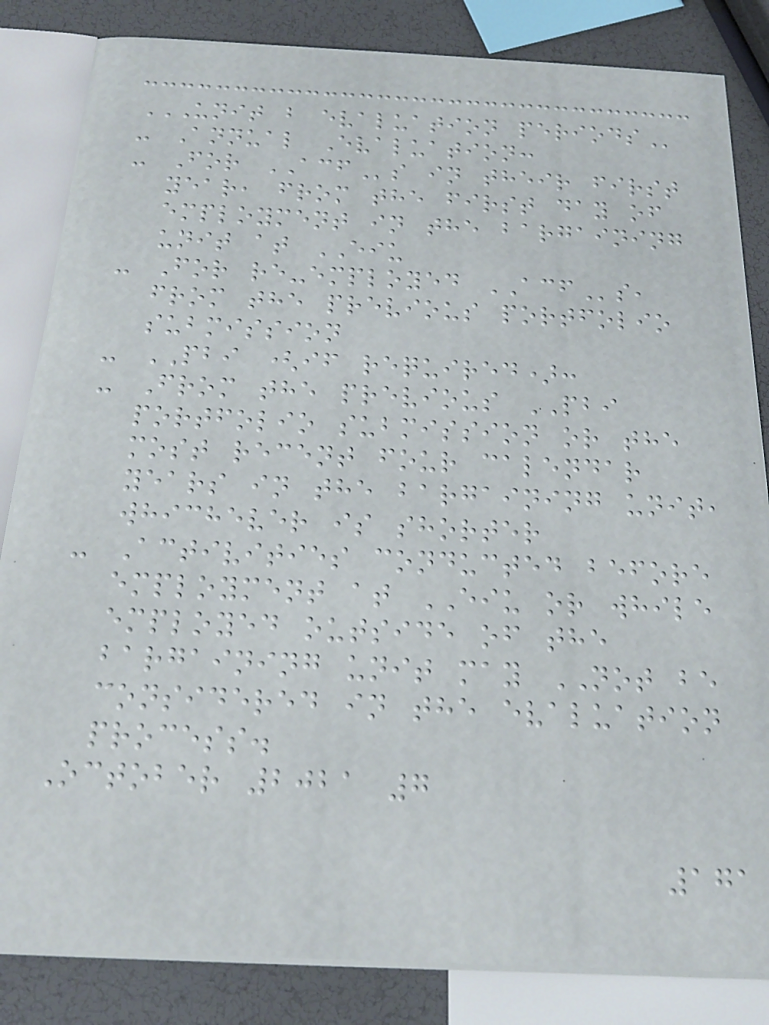UNIT B EVALUATION PERIODS
- Annual Evaluation:
- For ACFs in their first
year, from the first day of
employment in the bargaining
unit at EIU
- For re-employed ACFs,
from the previous portfolio
submission
- PBI (if required):
- From the previous PBI
portfolio submission or the
most recent four calendar
years in the bargaining unit,
whichever is shorter
- Activities conducted before
employment at EIU or while
employed outside of the
bargaining unit may NOT be
considered in the evaluation
process.
October 2021 7
171
